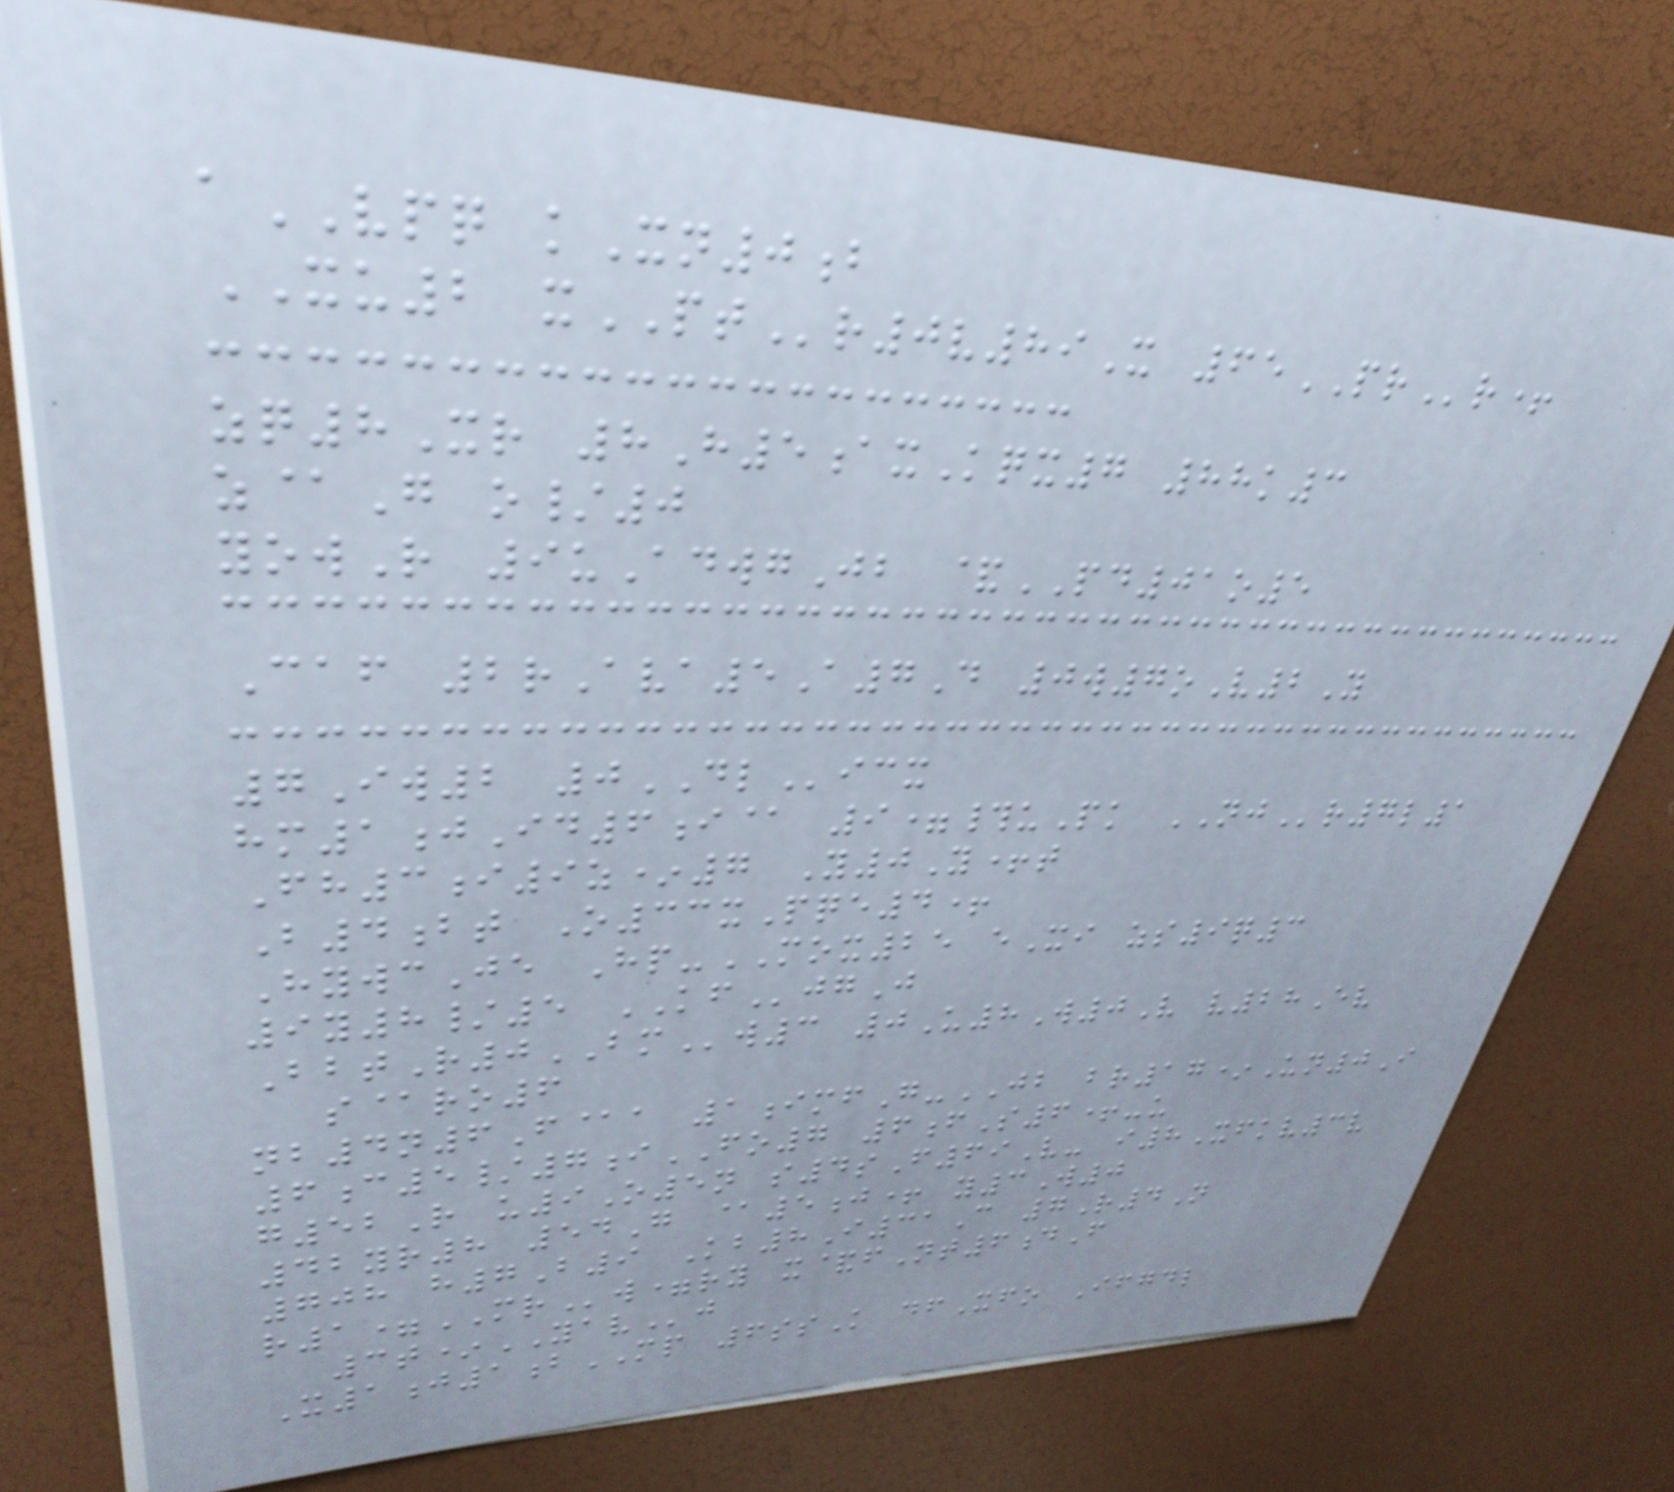aVPQ kXn0b
XU2 xPTr0v89X 65PRr+
zq8Xr 8H5axKqx7 88k3
z@G o/0
yowR 9uAdwgJb &PD01o5
Caf 2rAva5A7D 0w7oV2Y
7Iw2 0DLicx
hm1jId6i@ 9=#uPk NJr7l1
Fh3i9z*7 Y0Y+t
B4bt O33xPqe4+
HywcJe Hp-MOX25 eXi zs9q3
9y8/5 KFjgJ
BbtR0BMw3 0U8W0V v28Ev
s@ro6
nb4n6F@a 1imfG-JB br17*Un0I
6c5/7iFO7 6fS6+-u
g52R u9O5n s4sF69V- i8Xfkv3v
42yr8 54G @5j+ y3W0
708 h7B9 Kb8I31C 7R4N
r1=MRw=ry x&fNt6dF
3t*YAVj
X1j1bMP 6ssK dfXfo Ifgdl
